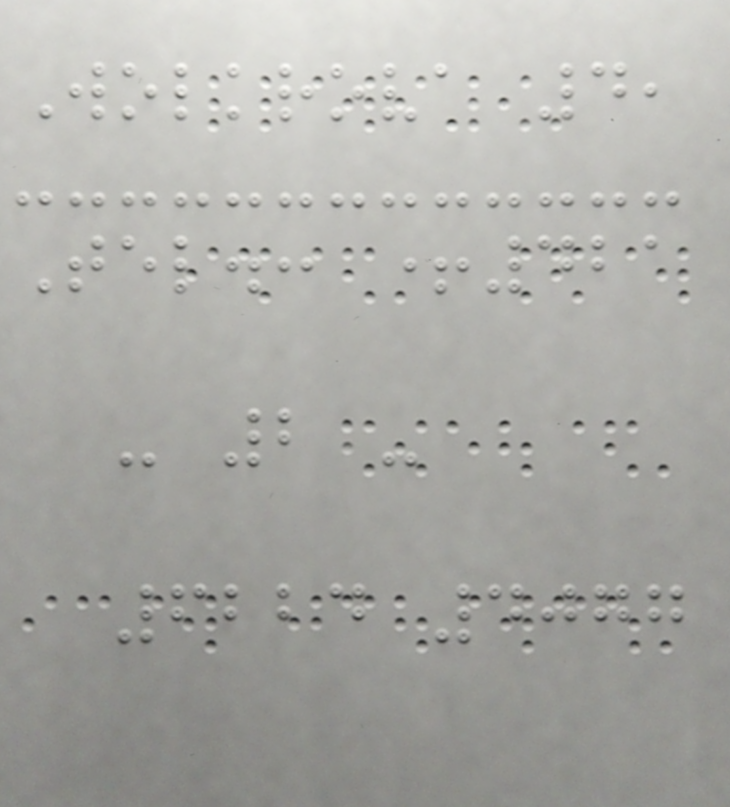Wolkrova 4,
Tel.: +421
- 2 -
6224 4077
